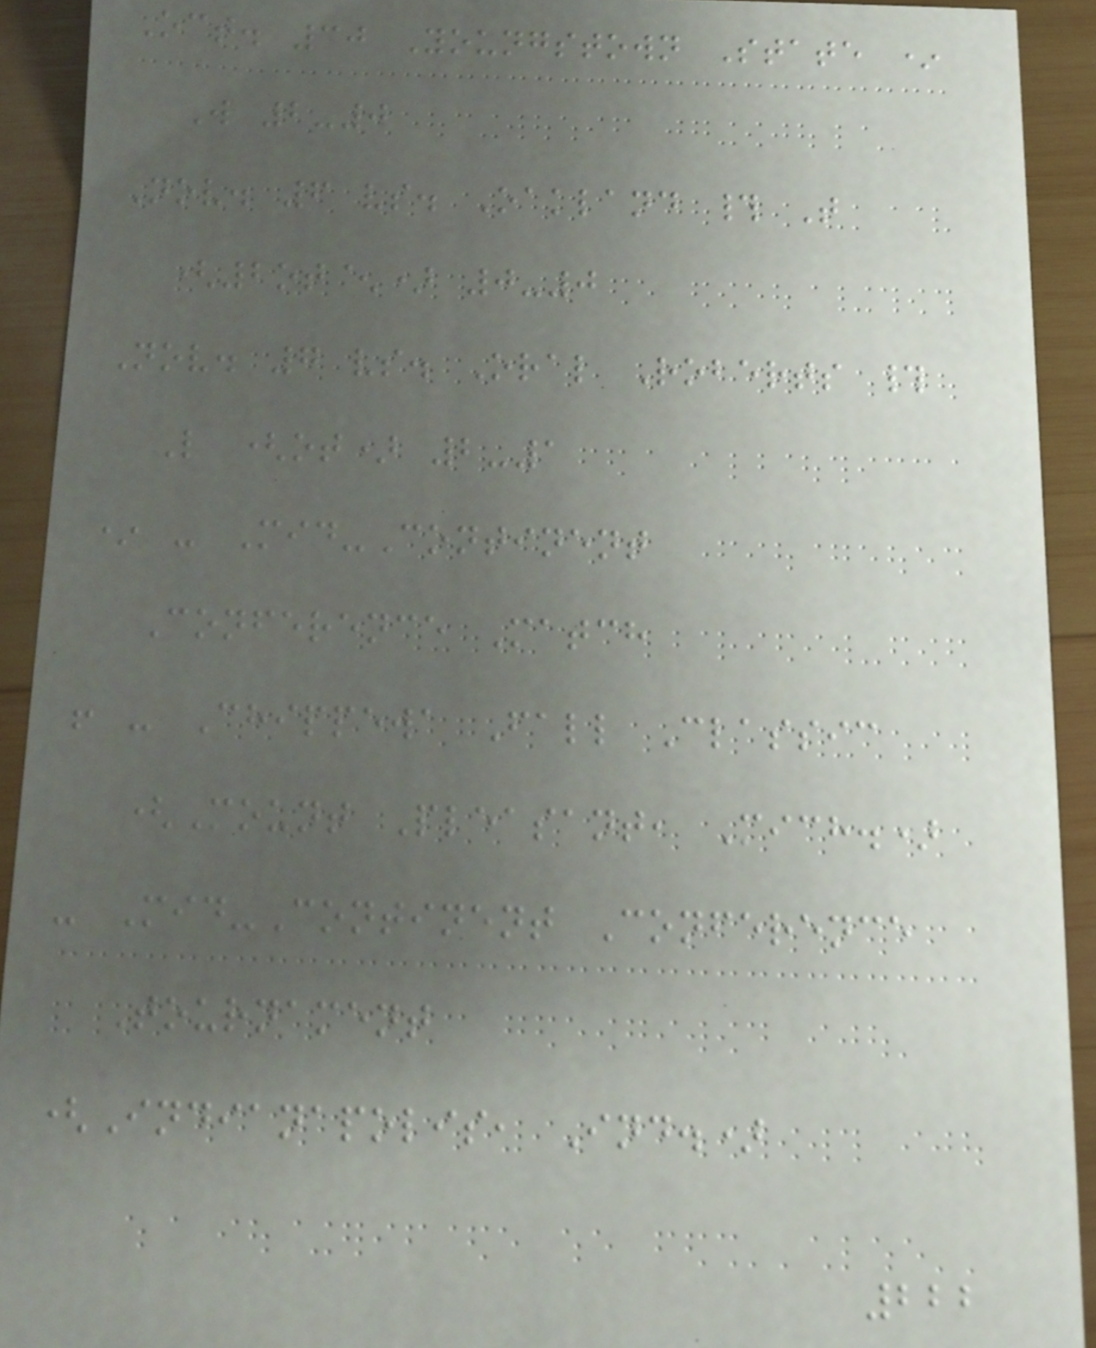Oct. 30 Youngstown State *
W 2-0
Nov. 6 vs. Oakland # T
(2ot^) 0-0
Nov. 7 vs. Oral Roberts #
L (ot) 2-1
* - Mid-Continent
Conference Match
! - Chippewa Fall Classic
(Mount Pleasant, Mich.)
- Mid-Continent Conference
Tournament
(Indianapolis, Ind.)
222
